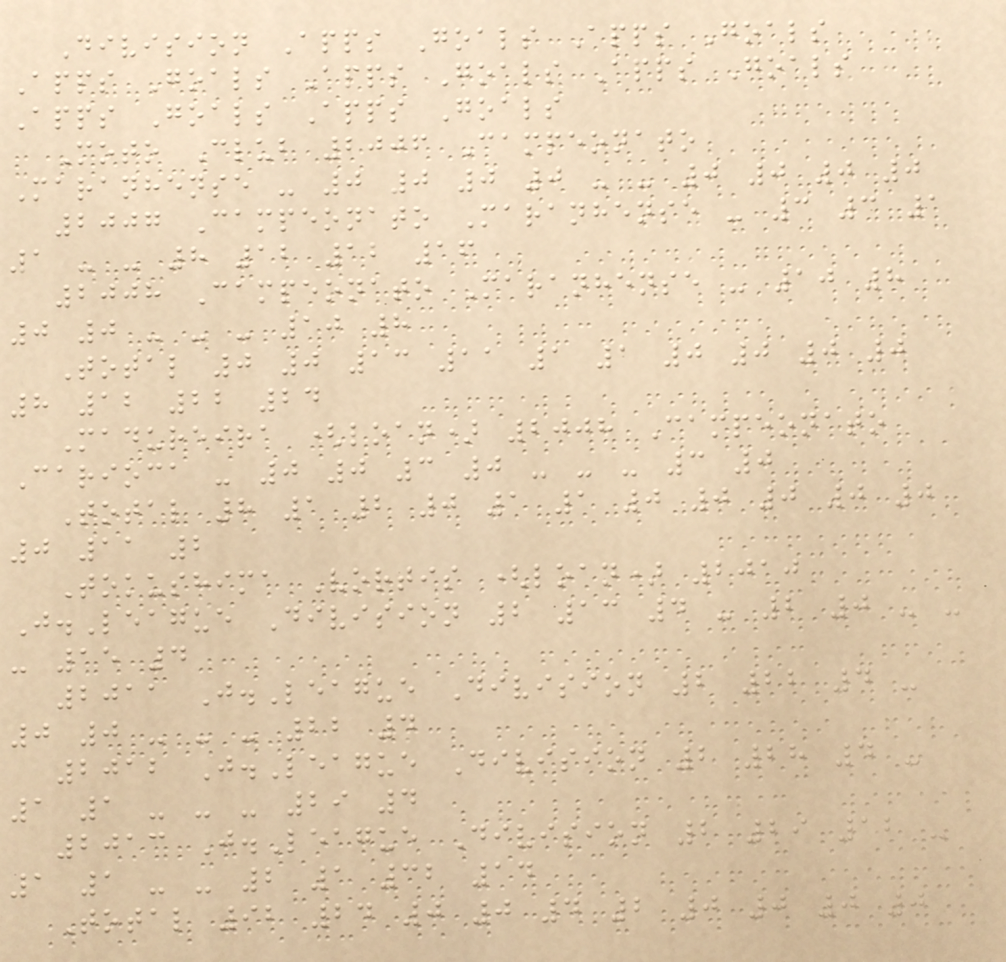Division Apps Goals Apps Goals
Apps Goals Apps Goals Apps Goals
Apps Goals Apps Goals
Moto Club 2006 Campeonato
Maranhense - 0 0 0 0 - - 0 0 0 0
2007 Campeonato Maranhense - 3 3 1
1 - - 8 12 12 16
2008 Campeonato Maranhense - 10 8
0 0 - - - 10 8
Total 0 0 13 11 1 1 0 0 0 0
8 12 22 24
Madureira (loan) 2008 Campeonato
Carioca - 0 0 3 0 - - - 3 0
Total 8 1 2 0 1 1 0 0 0 0 0
0 11 2
Tokushima Vortis (loan) 2010
J.League Division 2 13 4 - 2 0 - -
- 15 4
2011 J.League Division 2 22 4 -
0 0 - - - 22 4
2012 J.League Division 2 28 4 -
1 1 - - - 29 4
2013 J.League Division 2 29 12 -
1 1 - - 2 1 32 14
Total 92 24 0 0 4 2 0 0 0 0
